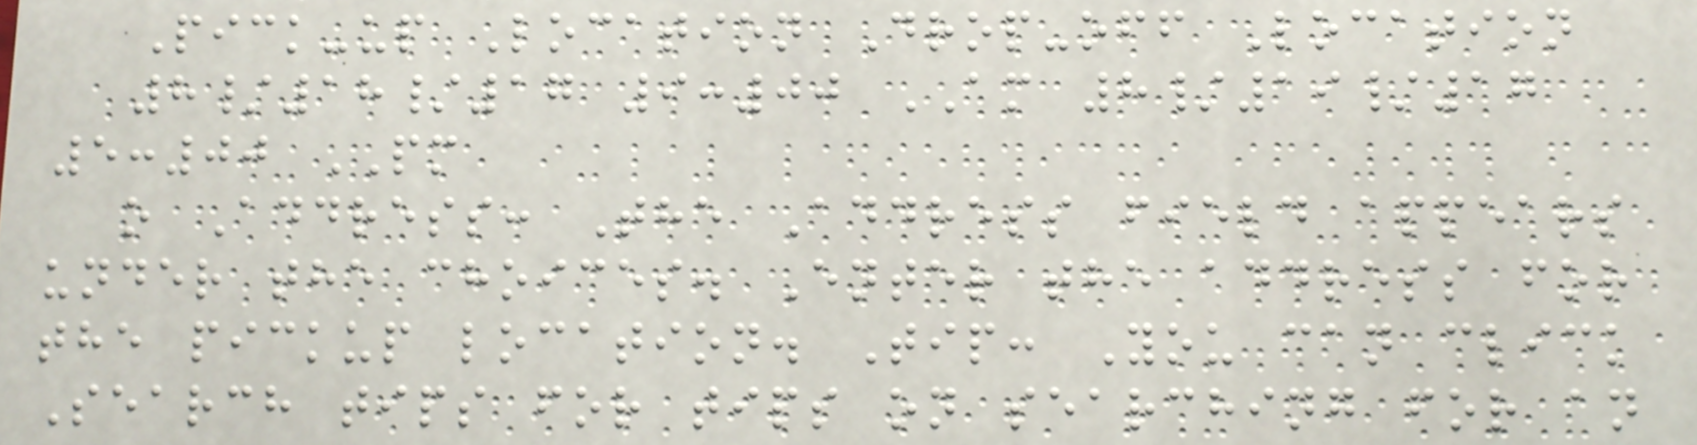Pick-up Location Drop-off Location
8/18/17 9:00 AM 8/19/17
5:00 PM
o Address: The Address field appears
under the choices. Enter the address for
the pickup location. Tip: You can click
Search tips for tips on searching for an
